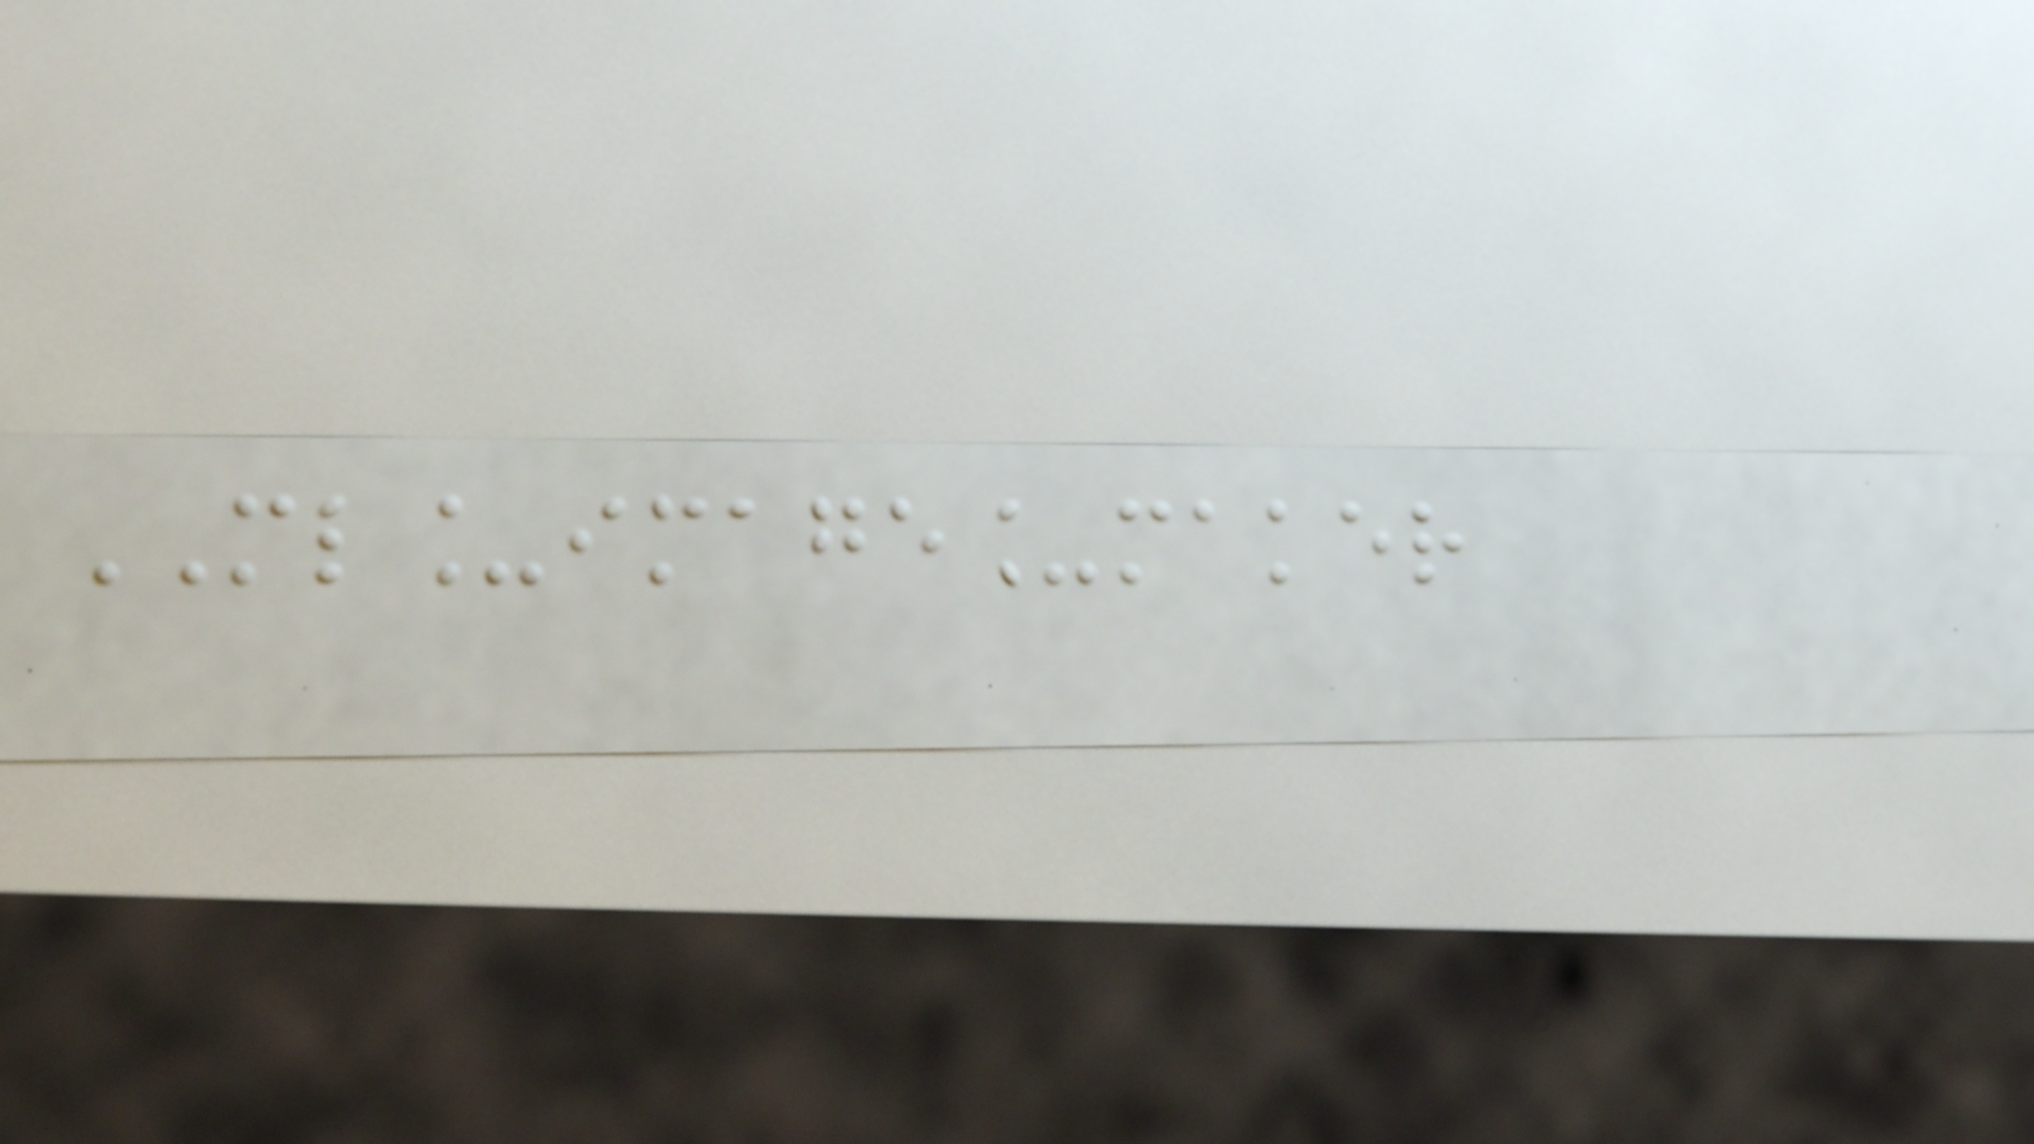ML_image_maker
